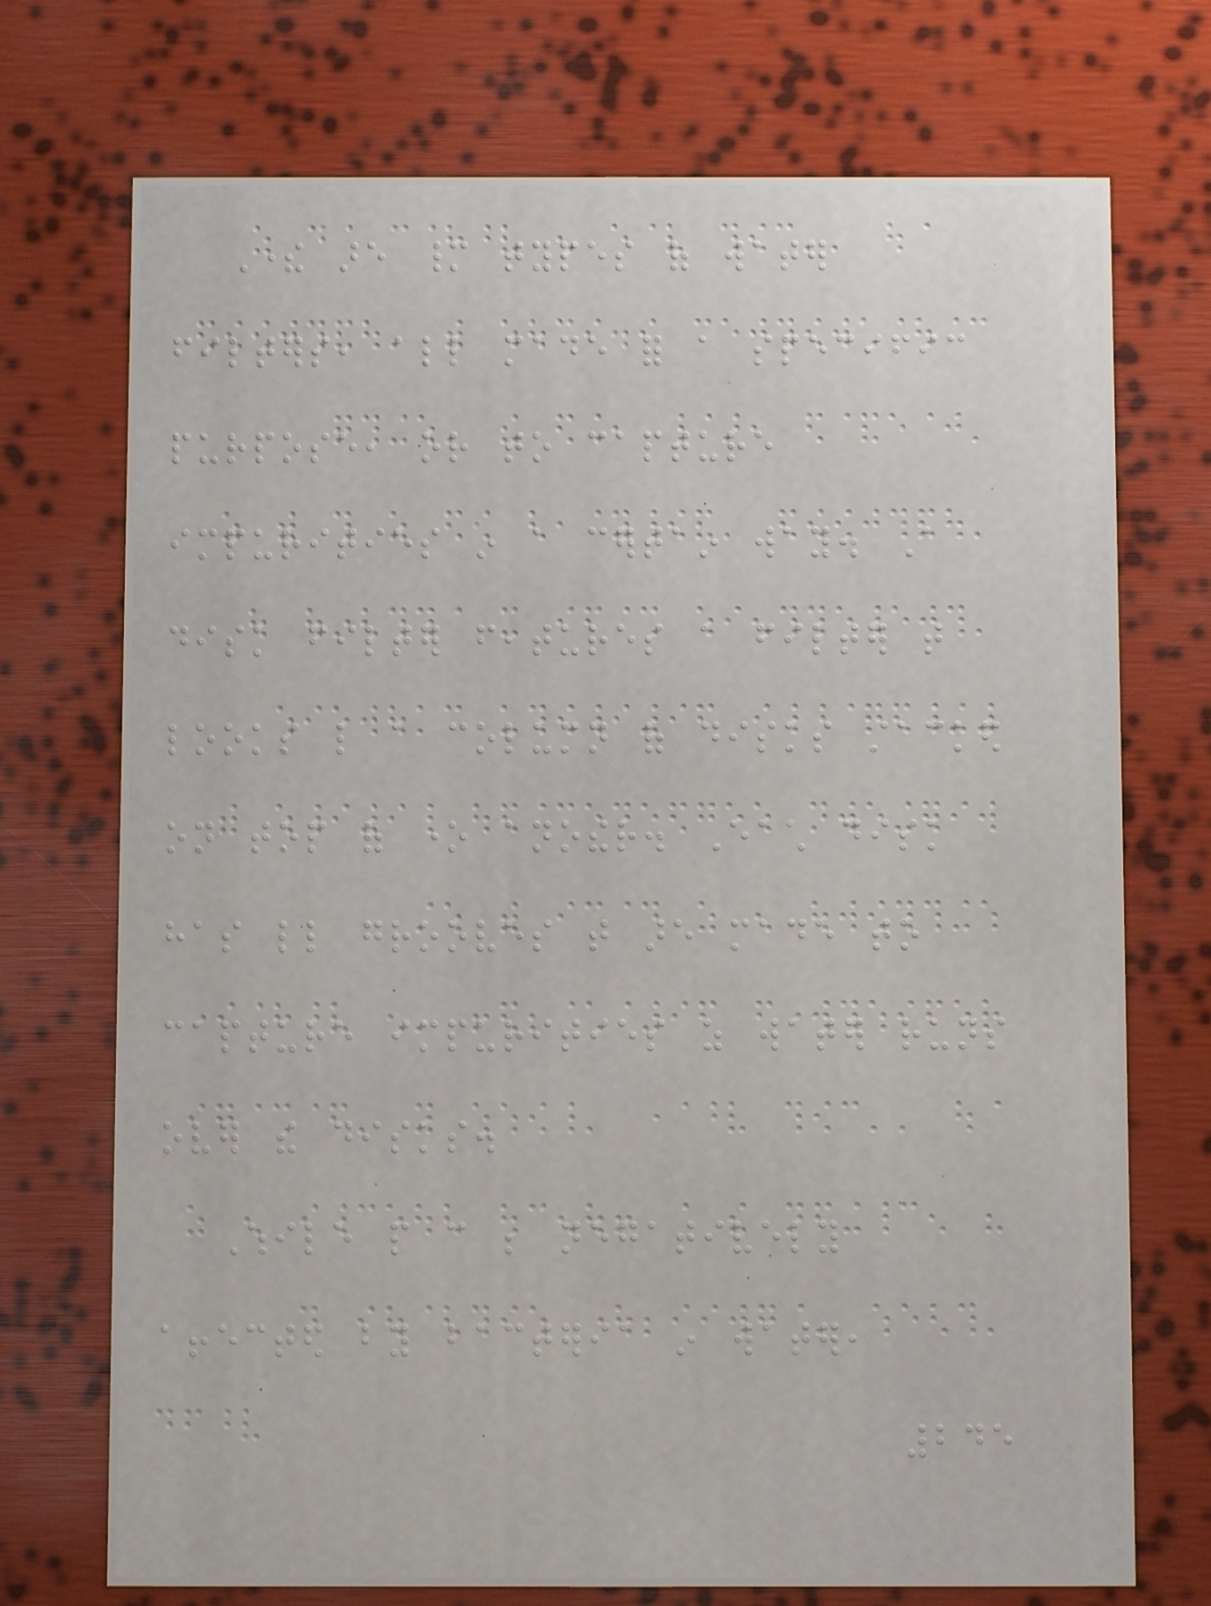There are many types of water
filters, all made for a specific
purpose, or to capture
impurities in a certain way. A
disk filter features a filter that
looks like a column of disks stacked
on top of one another. Each disk
has little grooves that are made to
capture impurities as water runs
over the disks.
While people can be negatively
affected by bacteria in water,
245
